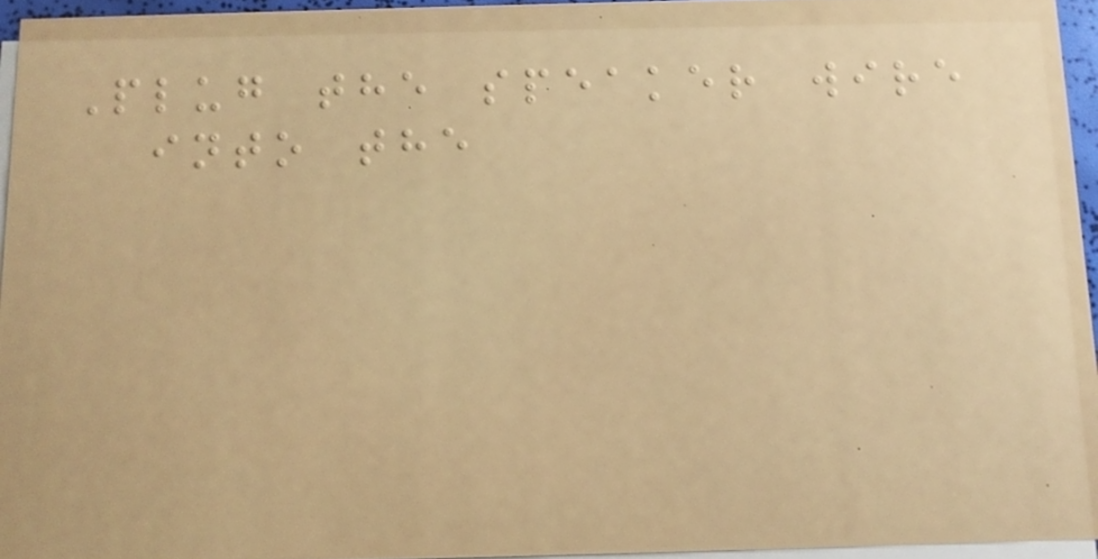Plug the speaker wire
into the
